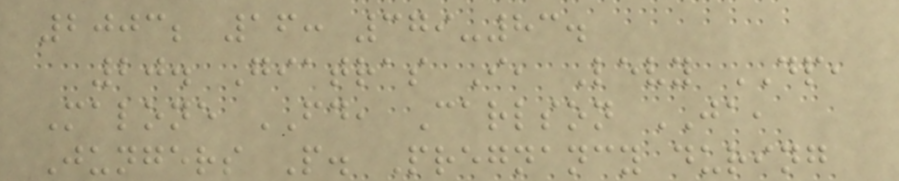2003; 16: 379-83.
20. Giatras I, Levy DP,
Malone FD, Carlson JA,
Jungers P. Pregnancy during
